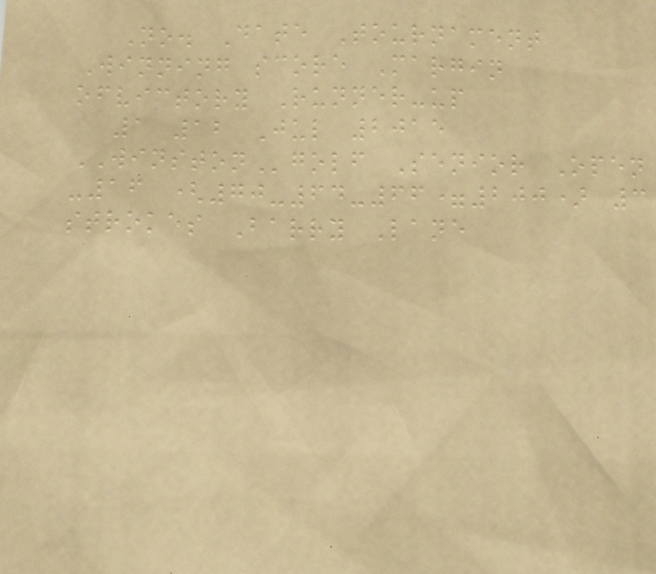No. Date Tournament
Winning score Margin
ofvictory Runner-up
1 12 Jul 2015
WINSTONgolf Senior Open
-16 (70-64-66=200) 3
strokes Barry Lane
